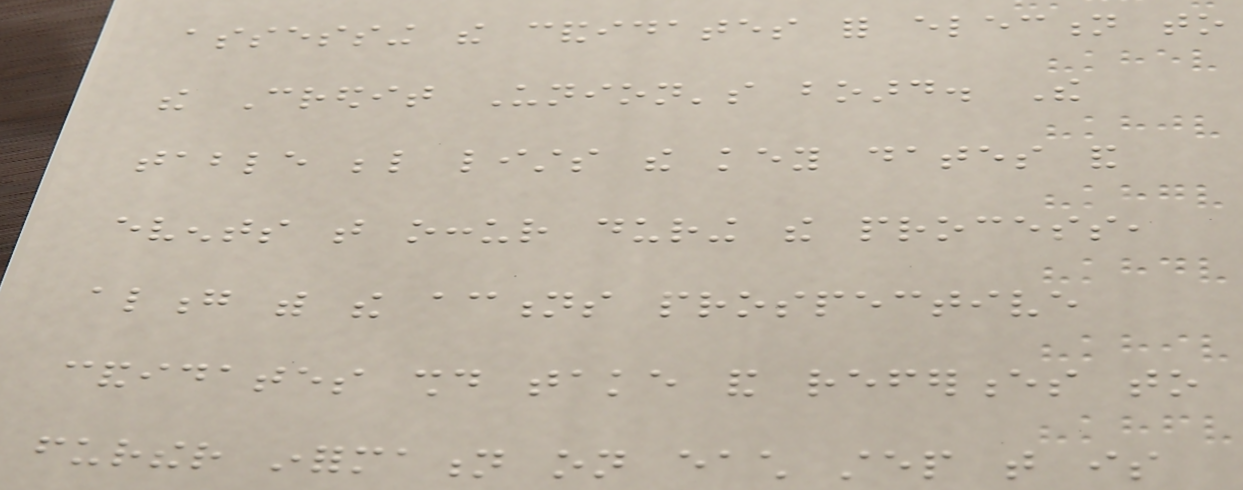assessing the candidates for election to
the Credit Union's board. The
table below lists the key dates and
events that occur during the process,
along with the actions prospective
candidates should take and references to
further information on each step that is
